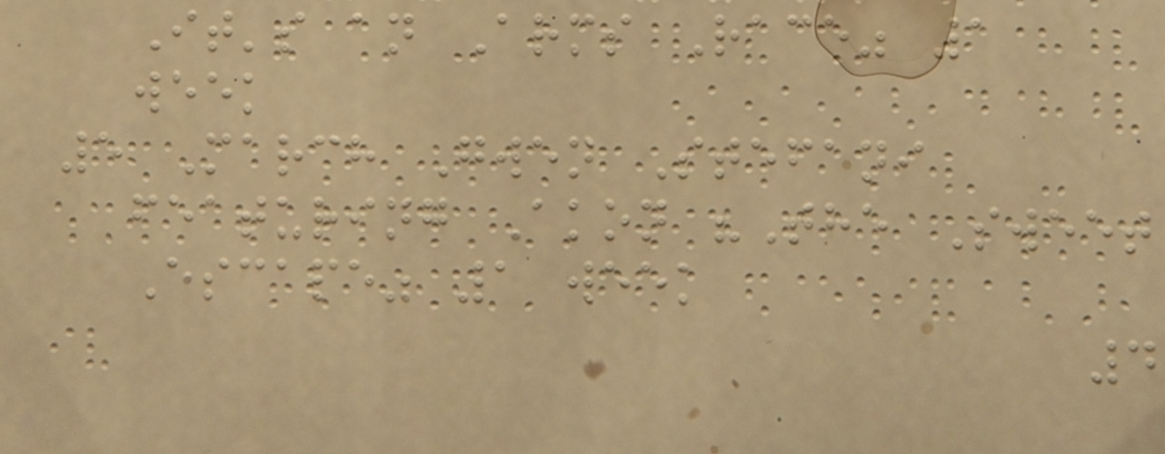It's an Arms Race" 1
week
5 March Gwen Stefani
featuring Akon "The Sweet
Escape" 1 week
4
